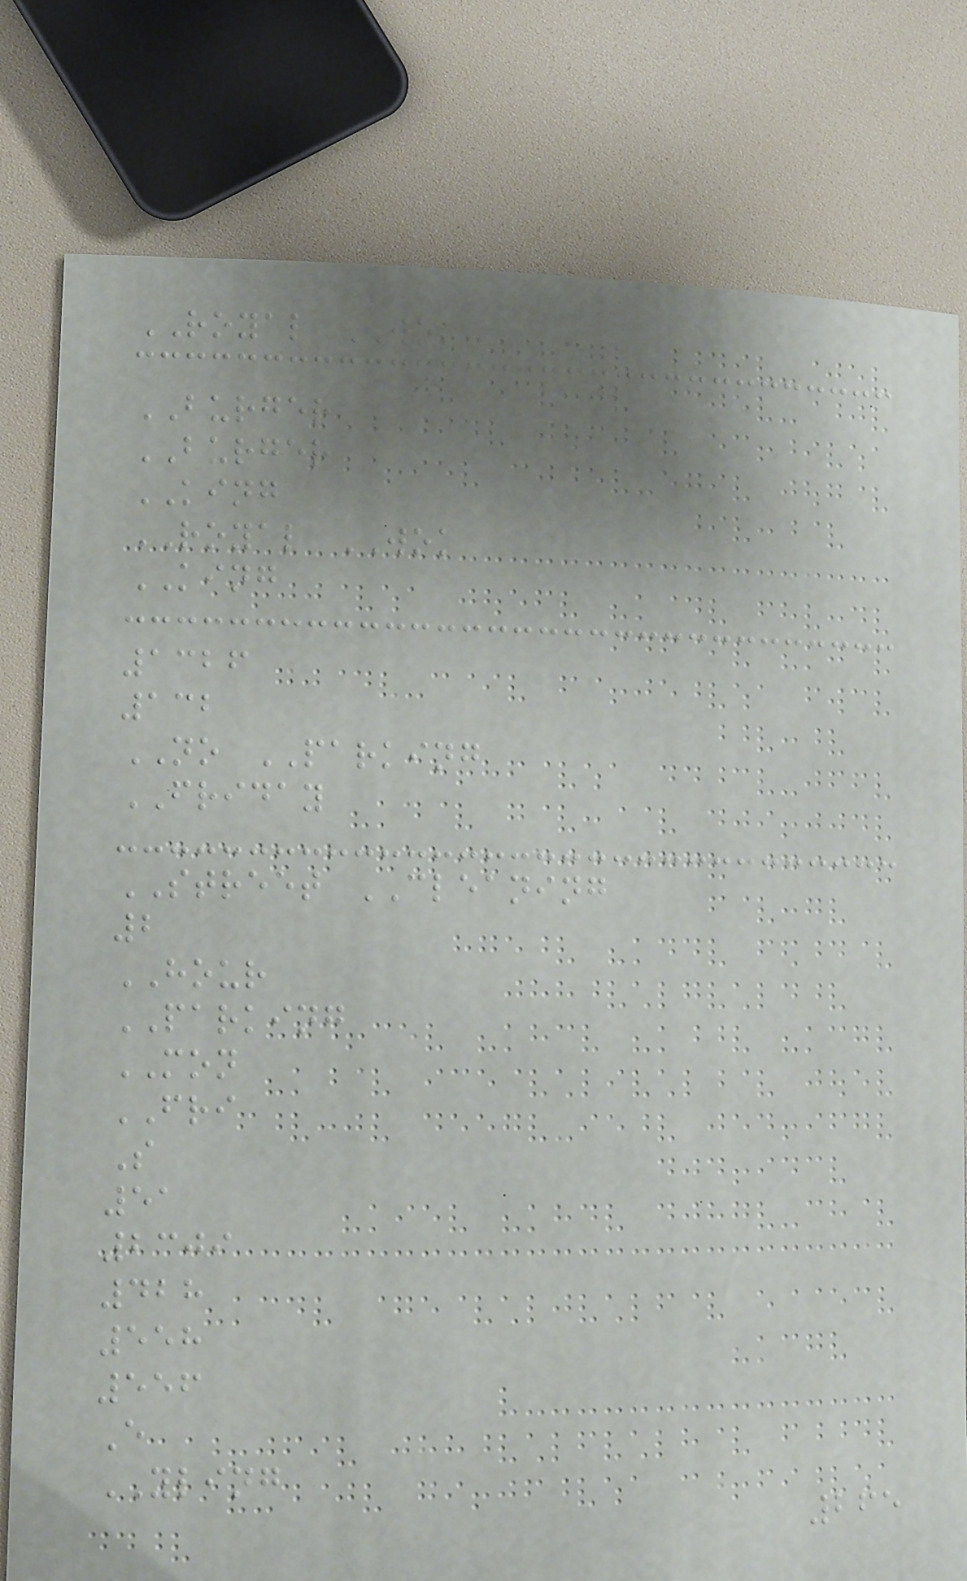ROYAL WOK
BURGER
BURGER
KING
ROYAL WOK
KING
1326
132
NO PARKING
FRIDAY
STREET CLEANING
2
HOUR
PARKING
MON
FRI
S
51
2309
428
558
556
E
YLING
265
